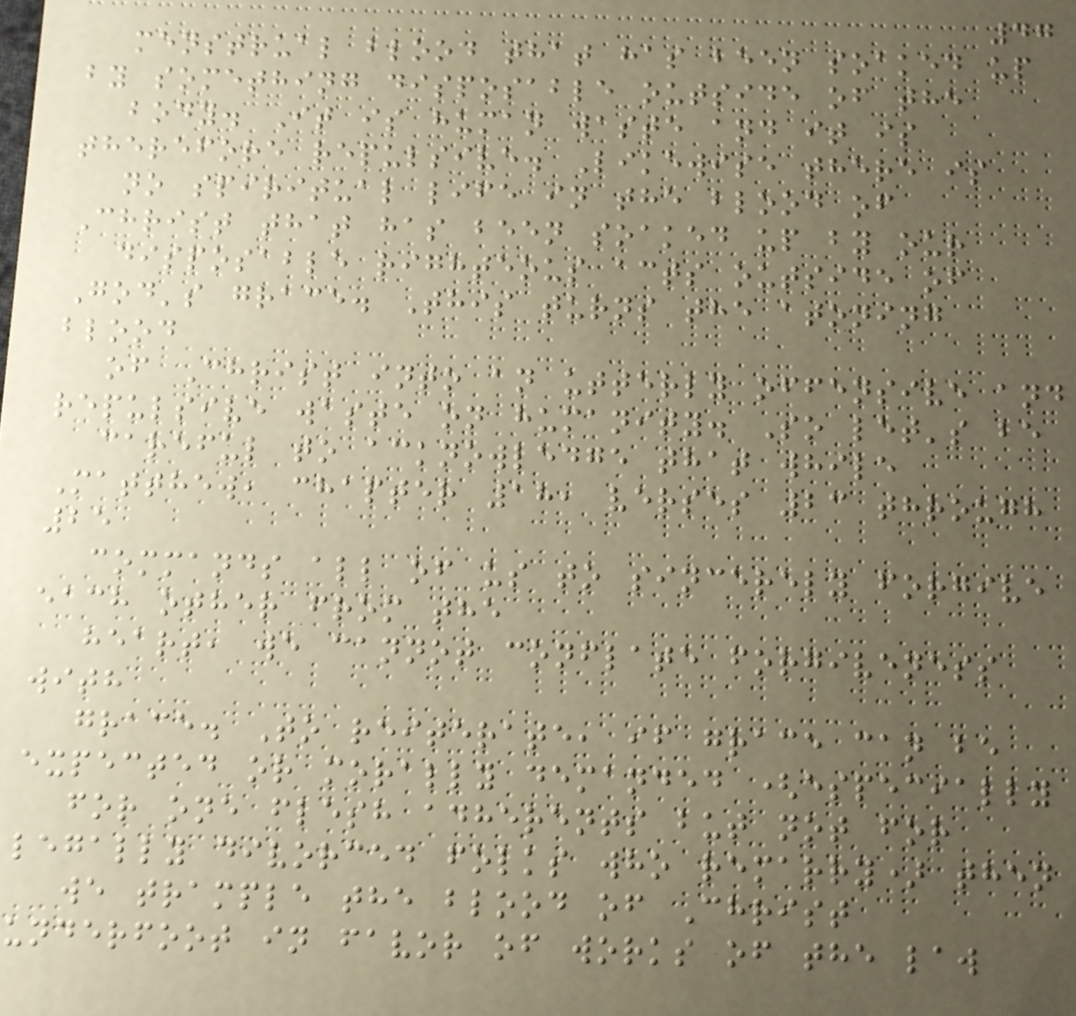47
menstrual blood that has been soaked up
by something disposable outside of the
body. It is human waste and it is
therefore repulsive. Likewise there is
no spiritual life in the blood of
Christ that has been soaked up by our
disposable righteous acts outside of
God's grace. This turns the atoning
blood
of Christ into an utterly offensive and
repulsive waste on humanity. So let's be
careful to acknowledge that while
Matthew, chapter 18, verses 23 through
25
commands all of us to sincerely forgive
each other from the
heart, we cannot conflate forgiveness
with
grace. To reiterate, if grace can be
expected or morally demanded (especially
for one flesh adherents but not for
legally divorced folks who remarry) then
we trample the blood of Christ
underfoot in favor of works of the law
